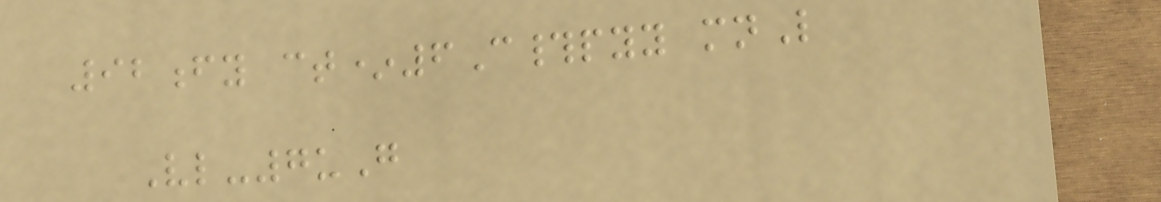92fy ct*6C#pyy mnL
Vl-7uG
